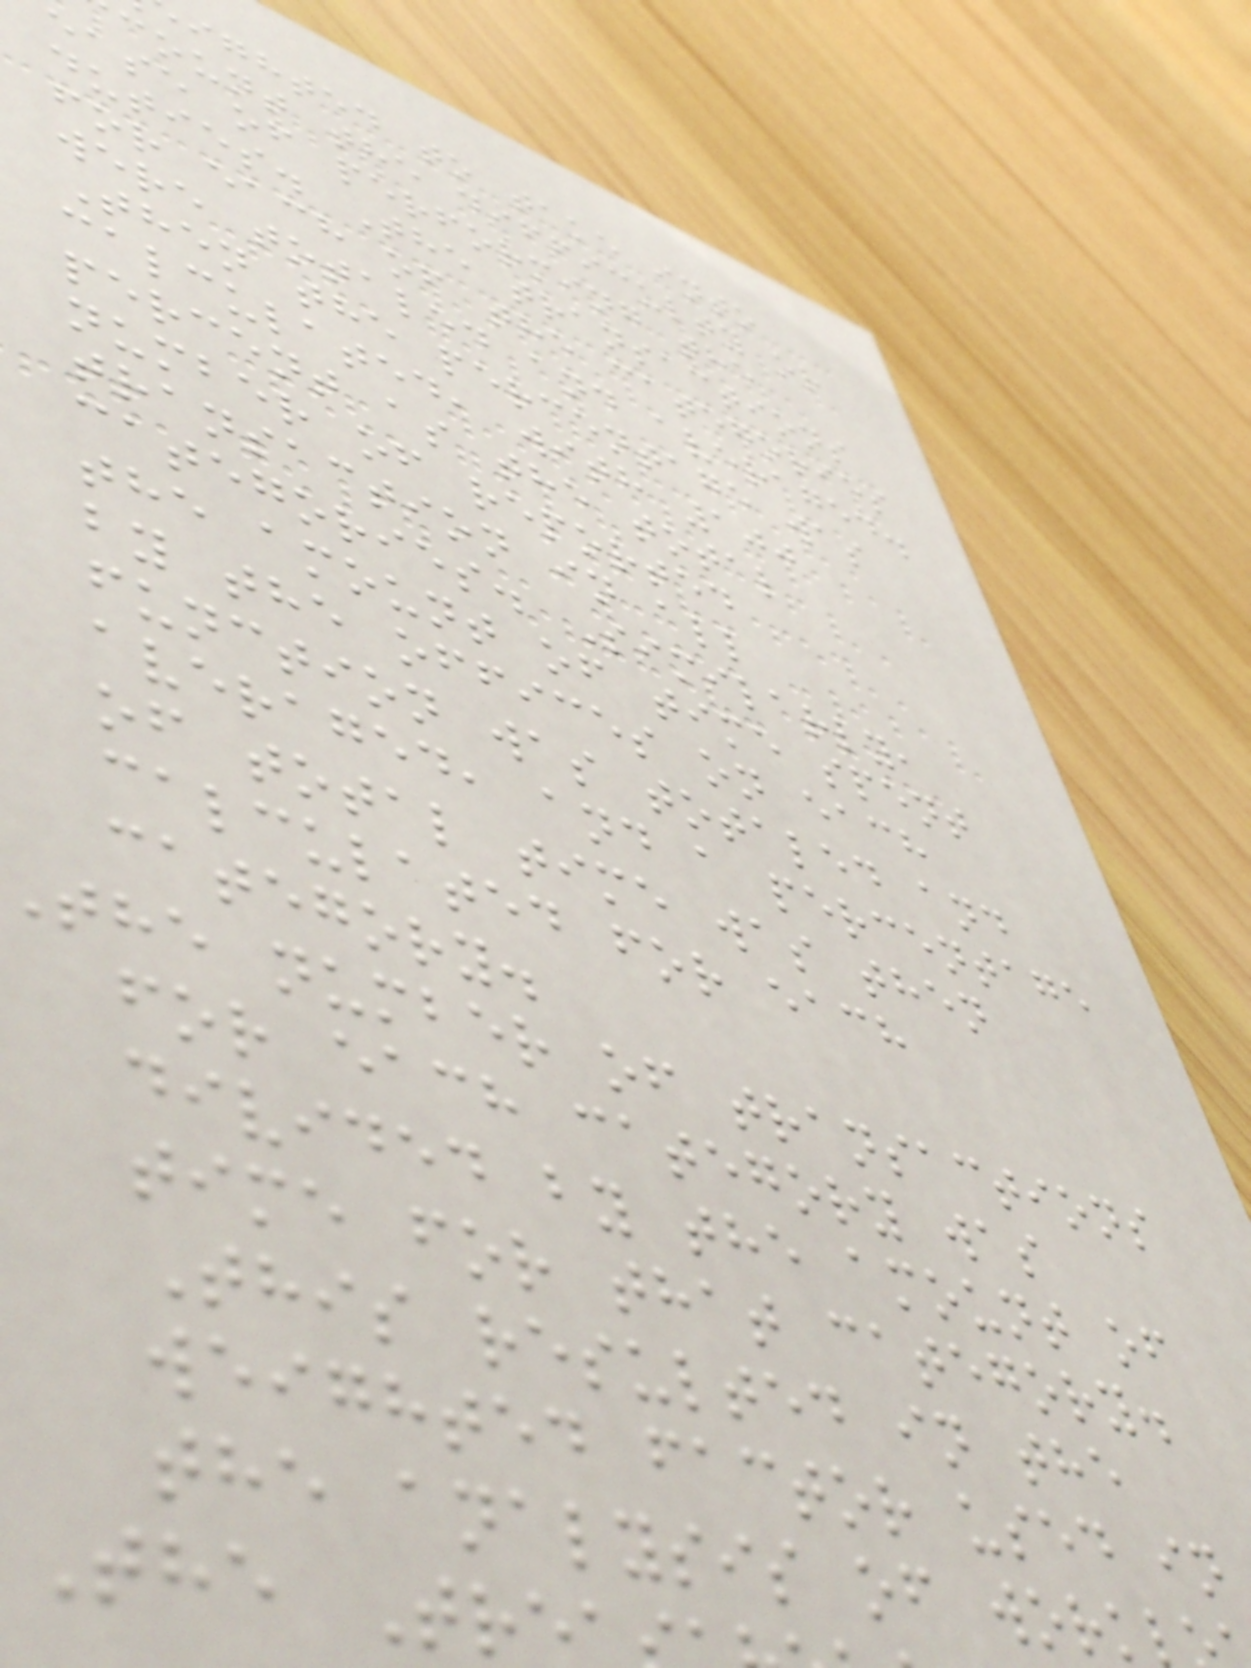ighted to take into
count the difficulty or
ease of performing the
duties. The transactions
for each of the categories
were totaled and averaged.
Then the percentage was
calculated, with 100
percent as the total
number of reported
transaction in all
categories. Similarly,
the amount of time spent
by the offices on each
function was totaled and
averaged, and a percentage
of total time was then
calculated for each
category.
the number of transactions
for each category was
divided by the amount of
time for that category.
This resulted in the
weighted factor used in
the analysis of work
The Tr
